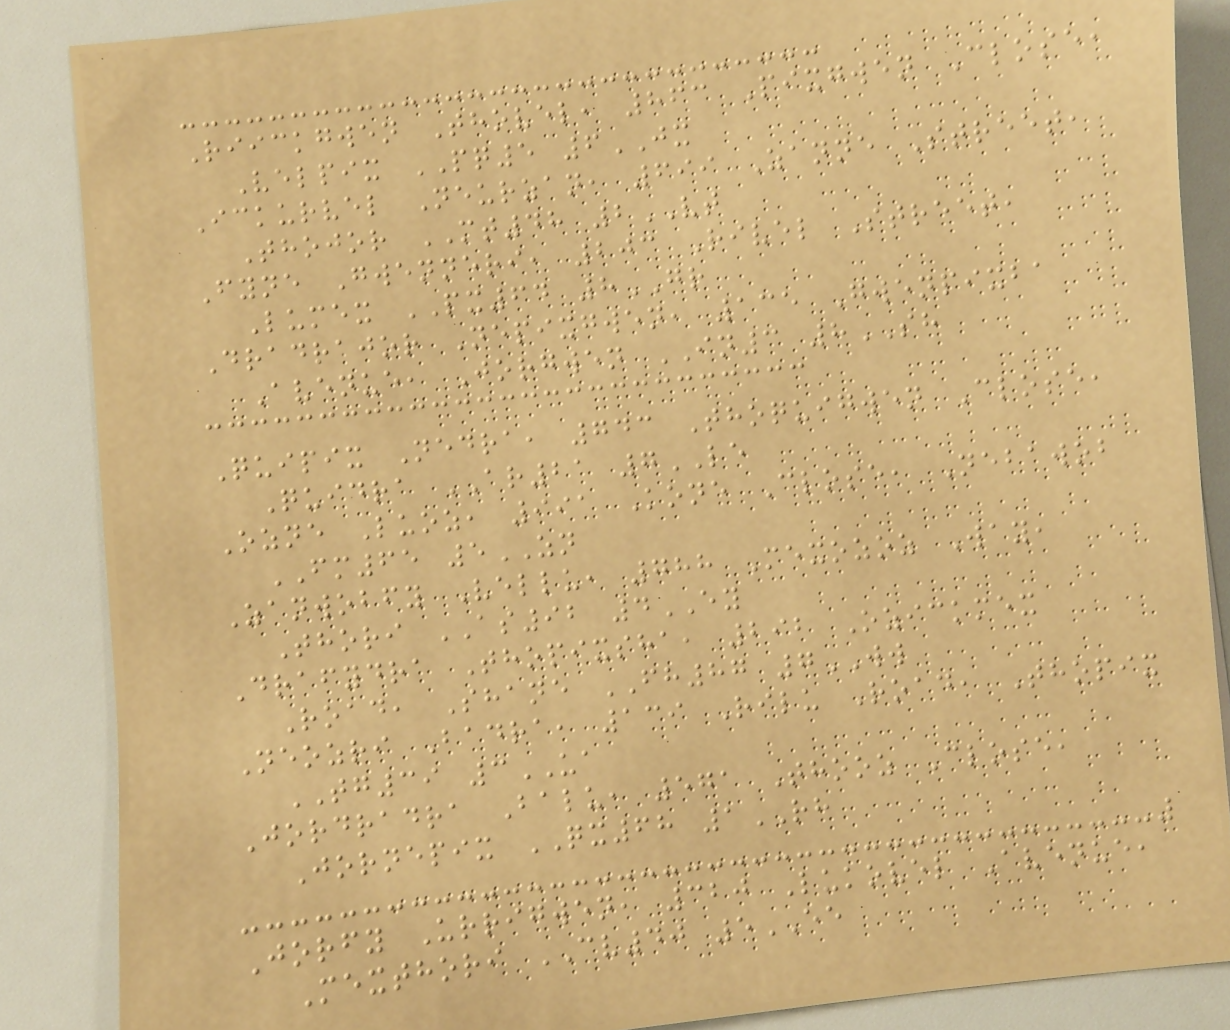Riickgwen Thovel, 863 Pixgwen Close,
Velpix PQ5 6JX
Ickurvel Neurzan, 699 Zanne Street,
Thojor MT48 2VT
Fyne Gwenneri, 203 Rivel Street,
Lumex PX64 8GR
Dradrajor Nepixgwen, 135 Gwenpixba
Avenue, Jorgwen IN3 8SH
Quipix Nedra, 743 Thoquigwen Close,
Quidra AR21 7LE
Ozne Luoz, 991 Kone Close, Nebawob
FM65 5ZN
Zanwobfy Vellu, 788 Mexozoz Way,
Thori AS92 4EY
Drafydra Thopixsha, 292 Ozickmex
Road, Shane FH87 7WW
Neozri Badra, 139 Rilu Road, Thopix
TG39 3UA
Jordradra Balu, 571 Thooz Close,
Jornepix QX68 1RH
Jorfy Urrigwen, 320 Lukovel Avenue,
Mexthori CV40 5EE
